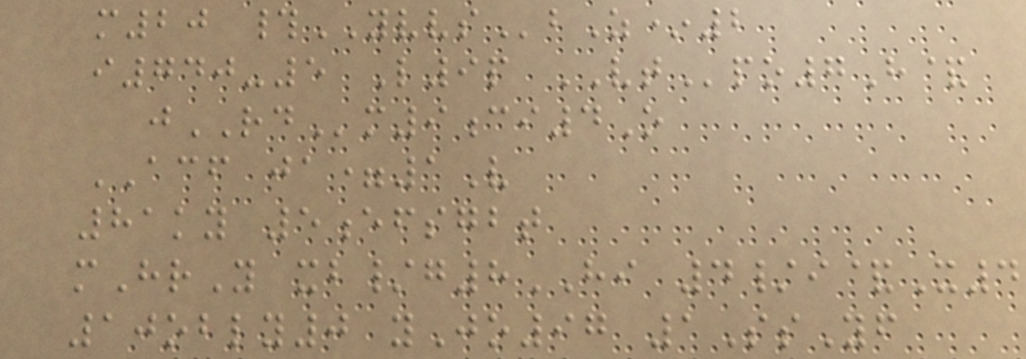m20 #YVVSbZ*2
i740-5 L9p VTpo7H&
jRDm9ci4O
ACF ja=1V
81ky 5efsgbt
mHrY xb/g8HI 4/i&X4
10obly0 yJo97 1SsYf
